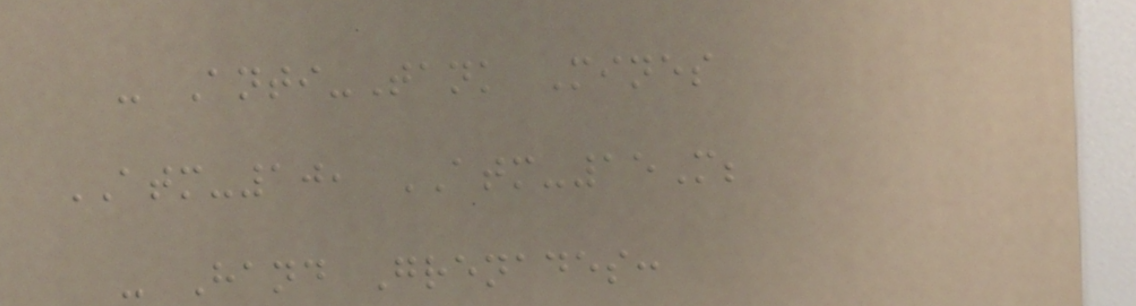- Anti-Tank Mines
ATM-10, ATM-15M;
- Hand Grenades:
